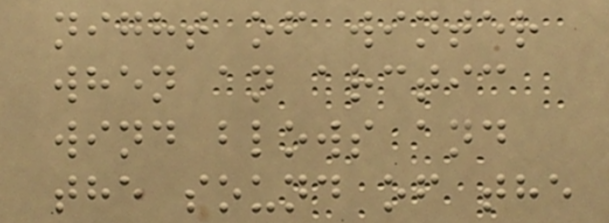night of winter
when an arctic
wind blows and
the sound of the
